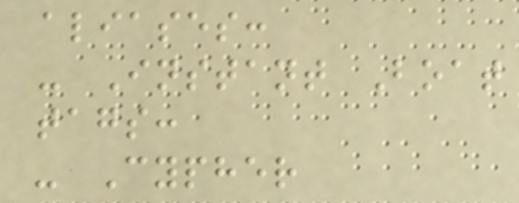aliases:
- Instant Boat
tags:
- Cypher
